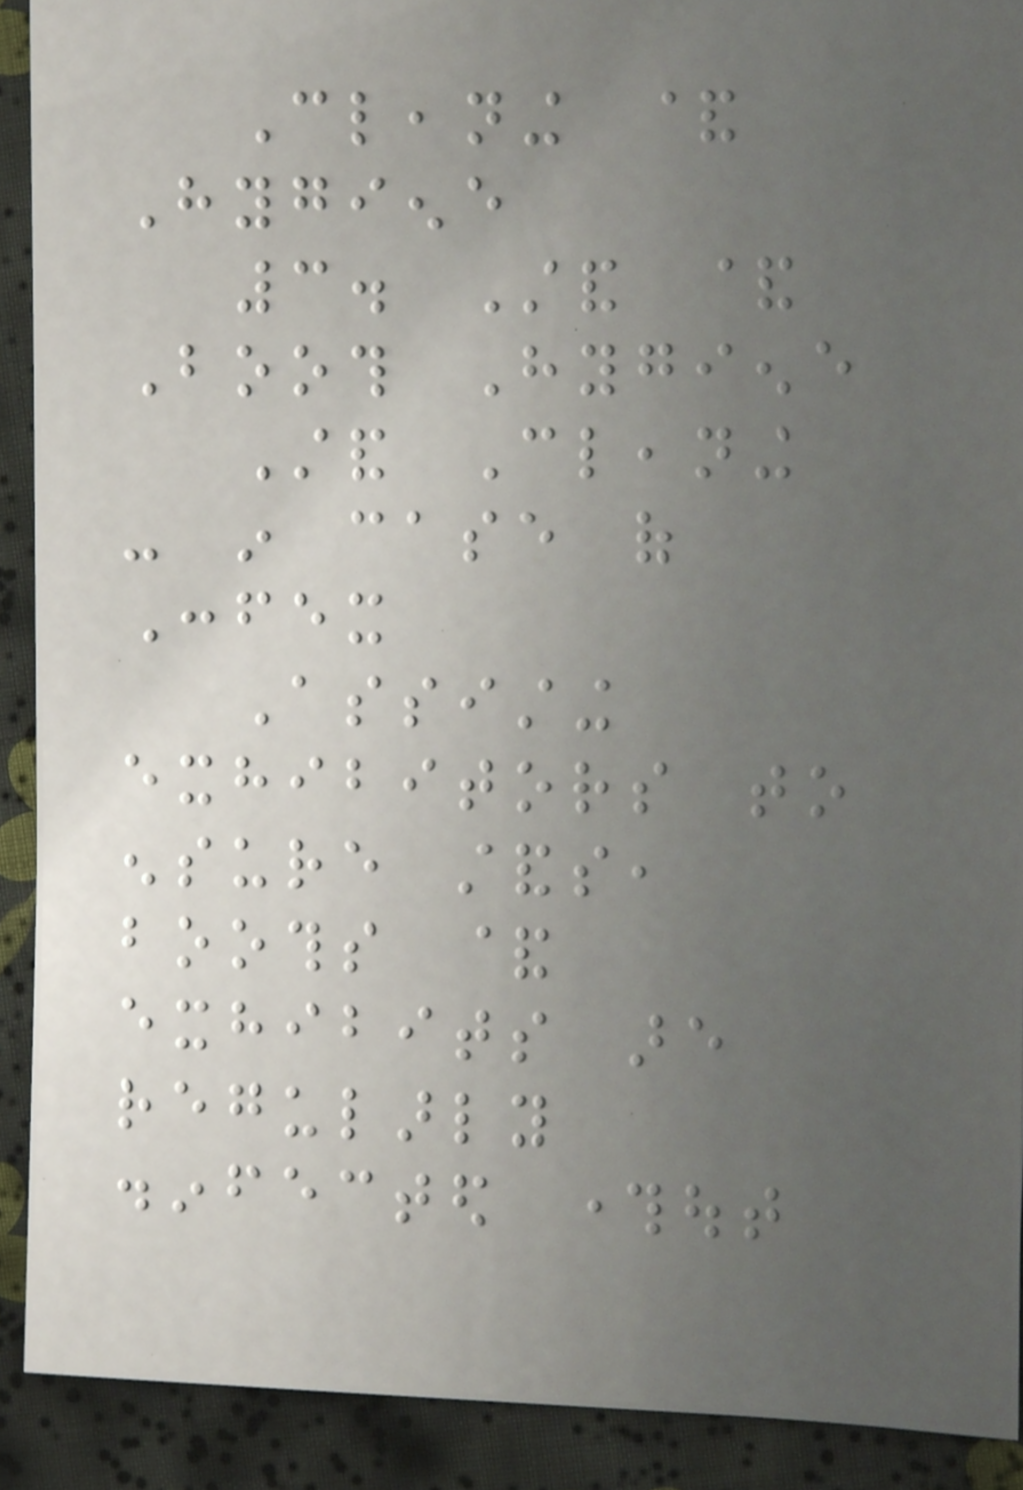Cleaning &
Hygiene
3. Stand &
Booth Hygiene
Stand Cleaning
- in case of
Confex
Assisting
exhibitors to
ensure stands,
booths &
exhibits are
regularly
disinfected throughout
